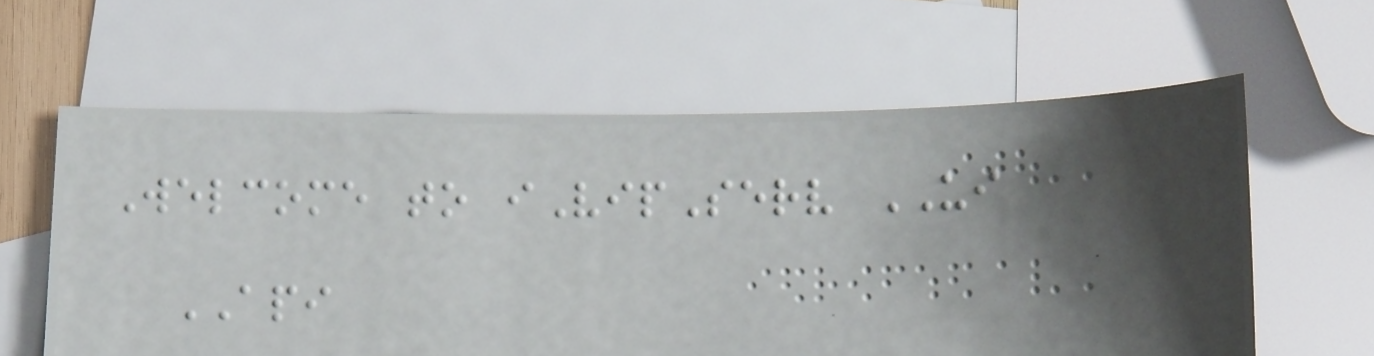Welcome to iVipServ UI
API
